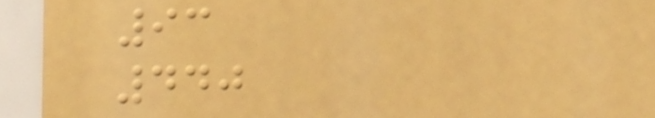93
440
